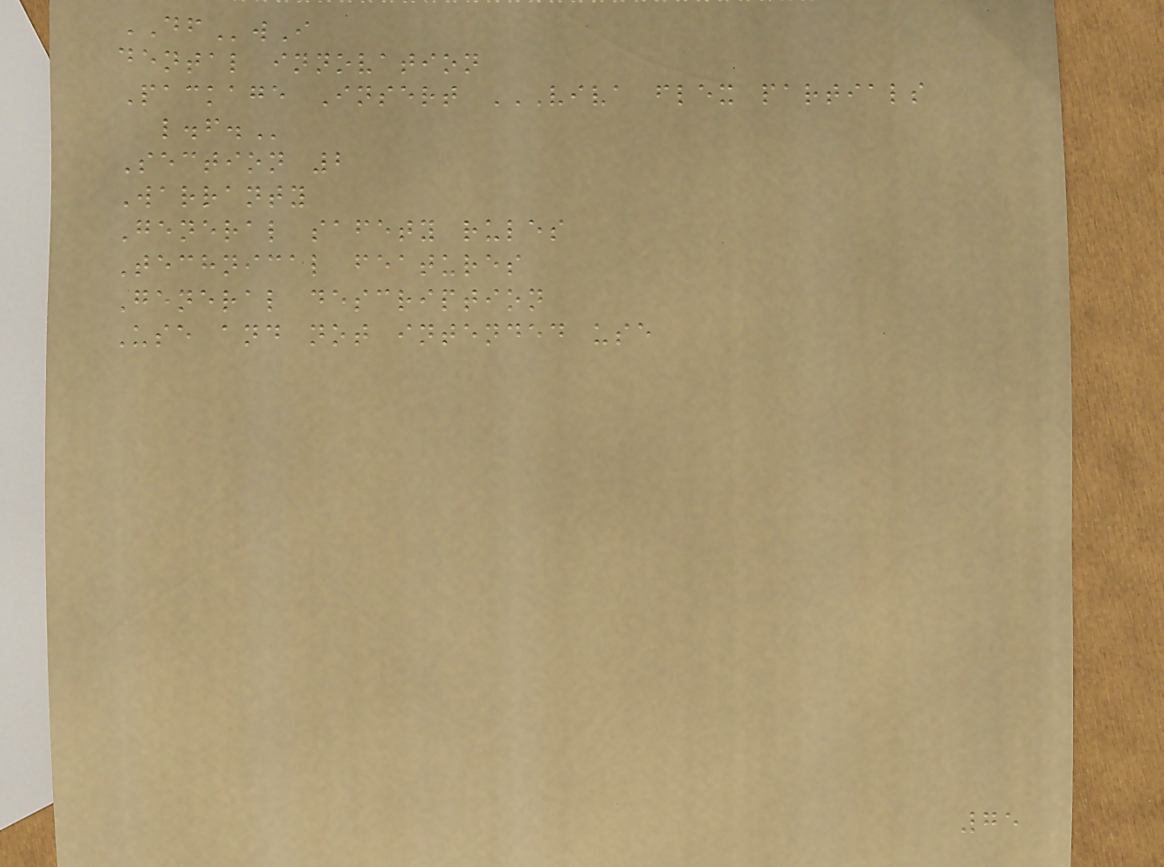DFwI
dental innovation
Package Insert VIVA FLEX PARTIALS
L.F.
Section 2
Warranty
General safety rules
Technical features
General description
Use and not intended use
75
